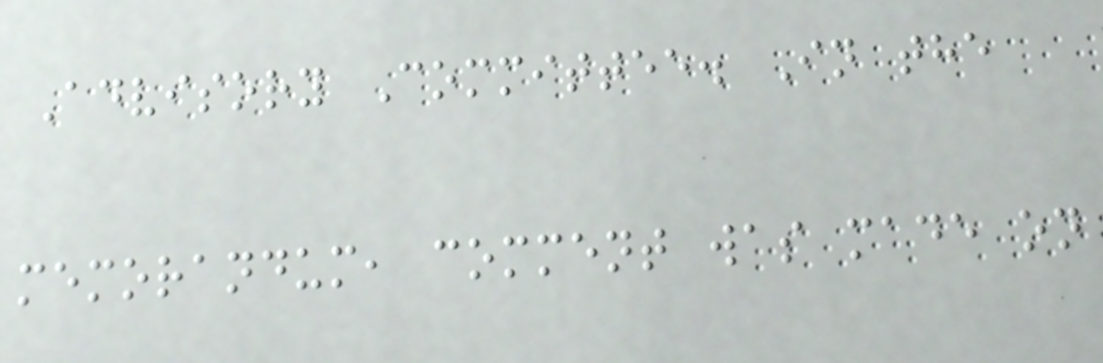Advisory Committee. In the
memorandum, comment was made on
